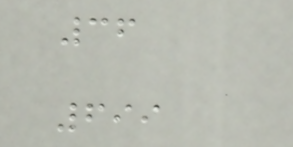36
699
